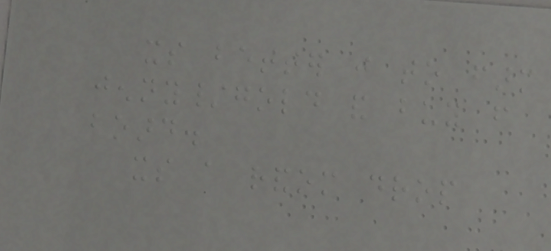its better just to farm
jenny/gold and buy from
board.
its a random drop
